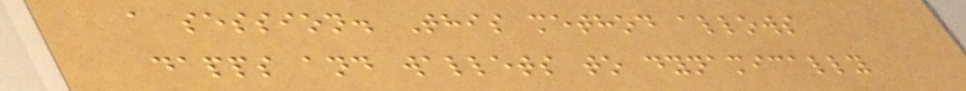a session. This method allows
dapps and wallets to dynamically
